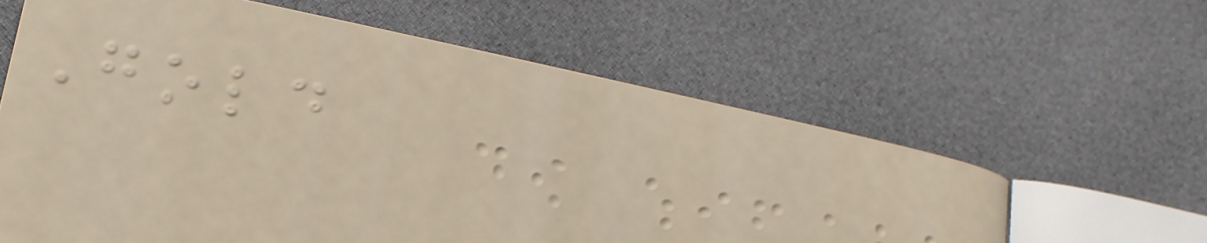Gold
